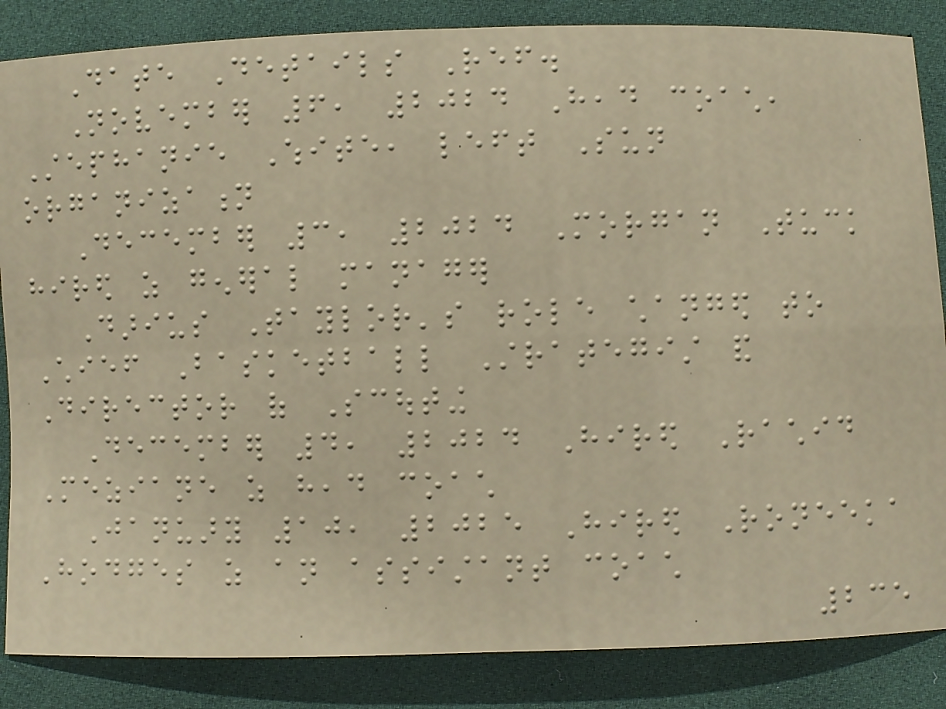Date Details Ref.
November 6, 2024 Head coach,
Stephanie White, left Sun
organization
December 3, 2024 Morgan Tuck
hired as general manager
Darius Taylor's role changed to
Chief Basketball Strategist and
Director of Scouting
December 4, 2024 Hired Rachid
Meziane as head coach
January 10, 2025 Hired Roneeka
Hodges as an assistant coach
235
